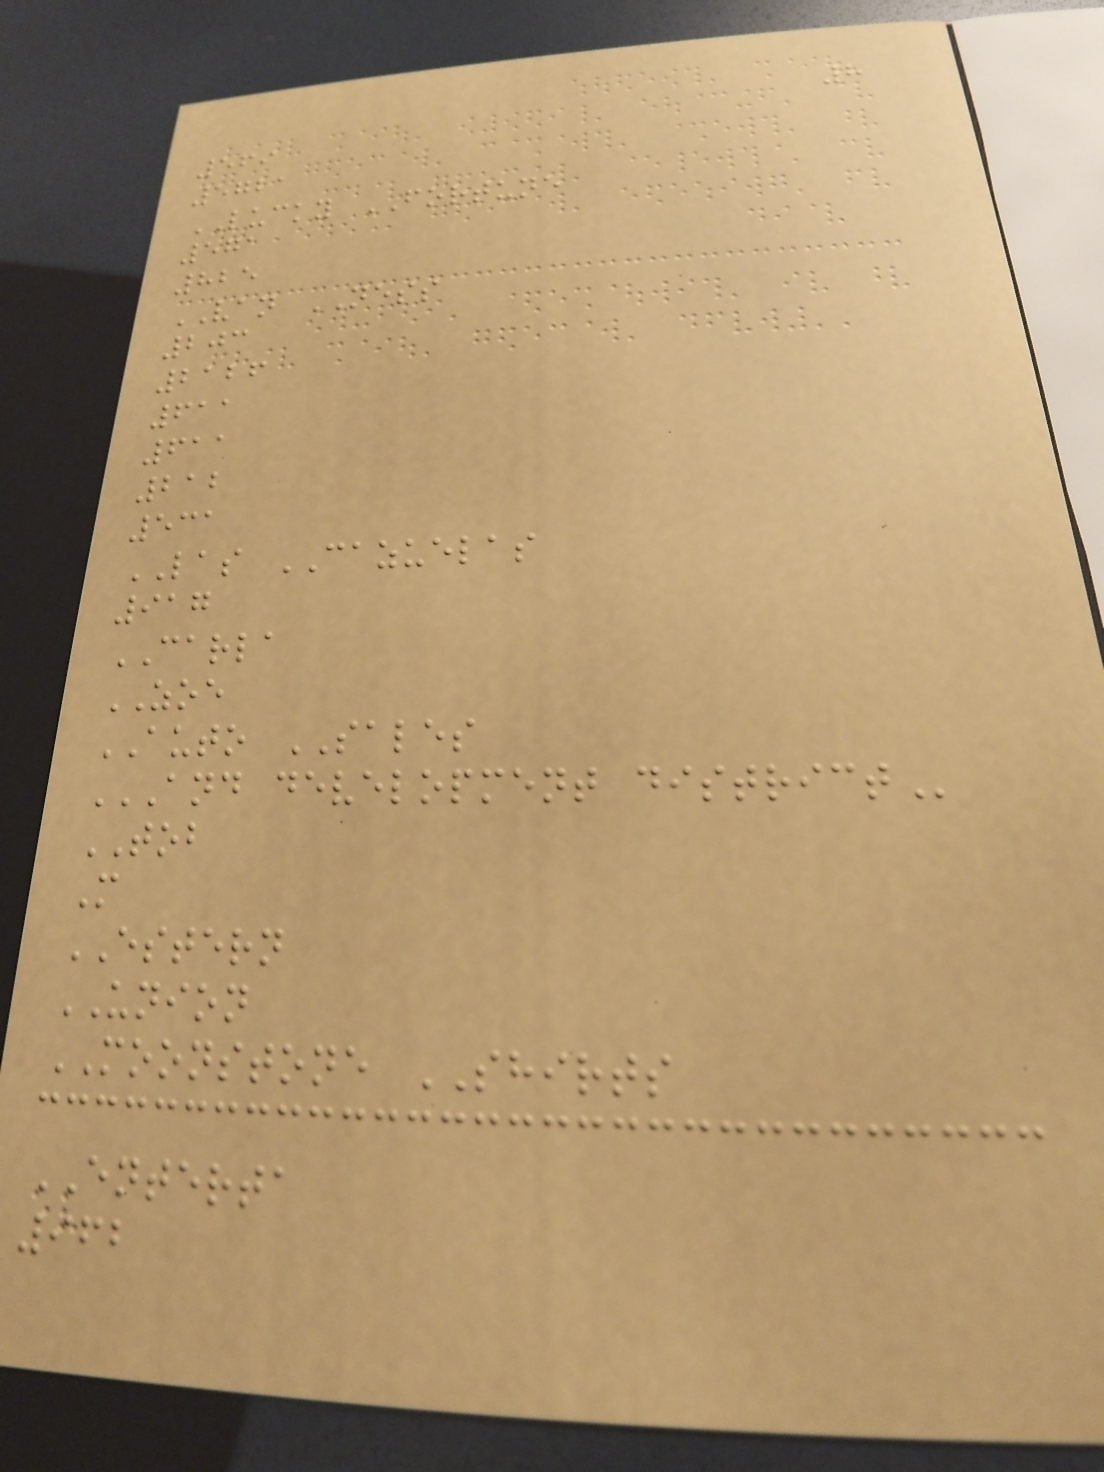8
569
5721
LUCKY FORTUNE
571
825
VAN NESS
203
2126
611
611
212
531
LAS CAZUELAS
917
CARLA
ZOE
AUTO SALES
AND DEVELOPMENT DISTRICT
TOB
M
ESTERN
UNION
MOONSTONE SHIRTS
ENTERTA
962
